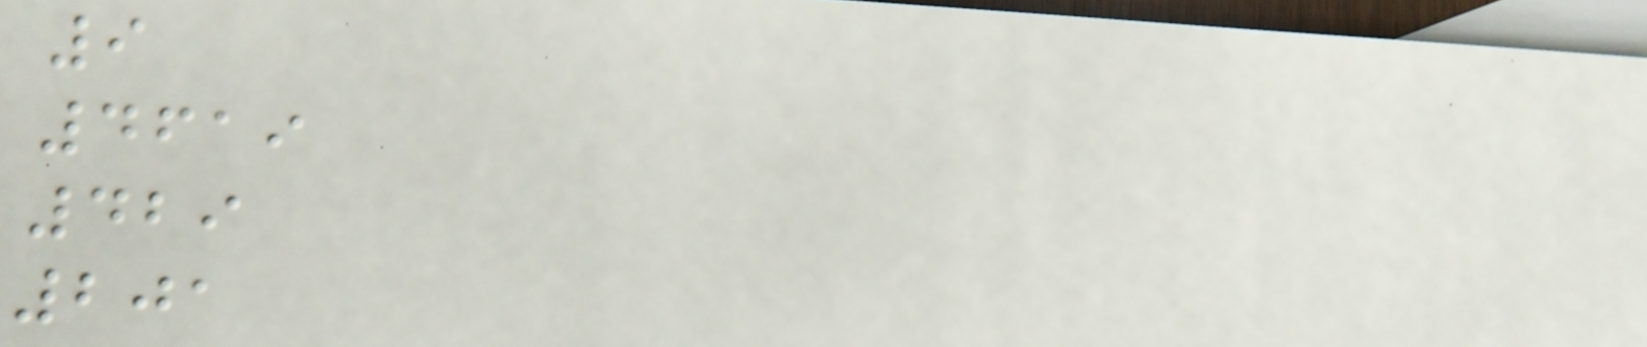9
4619
429
201
